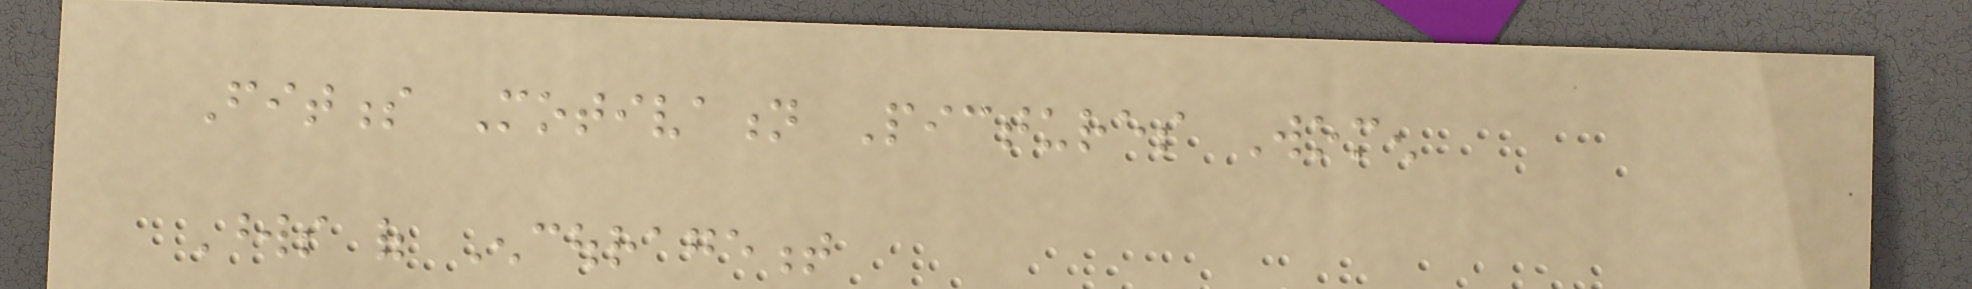Fitness Motivation Pictures Women
Words of Encouragement
